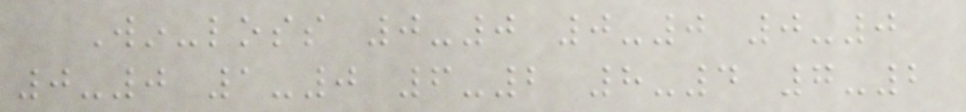Win-loss 0-0 0-0 0-0
0-0 1-0 6-2 8-4 7-2
